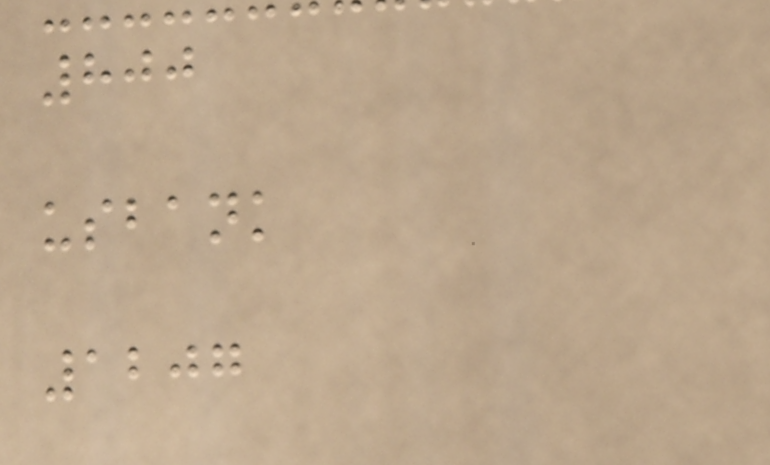800
usbank
1207
